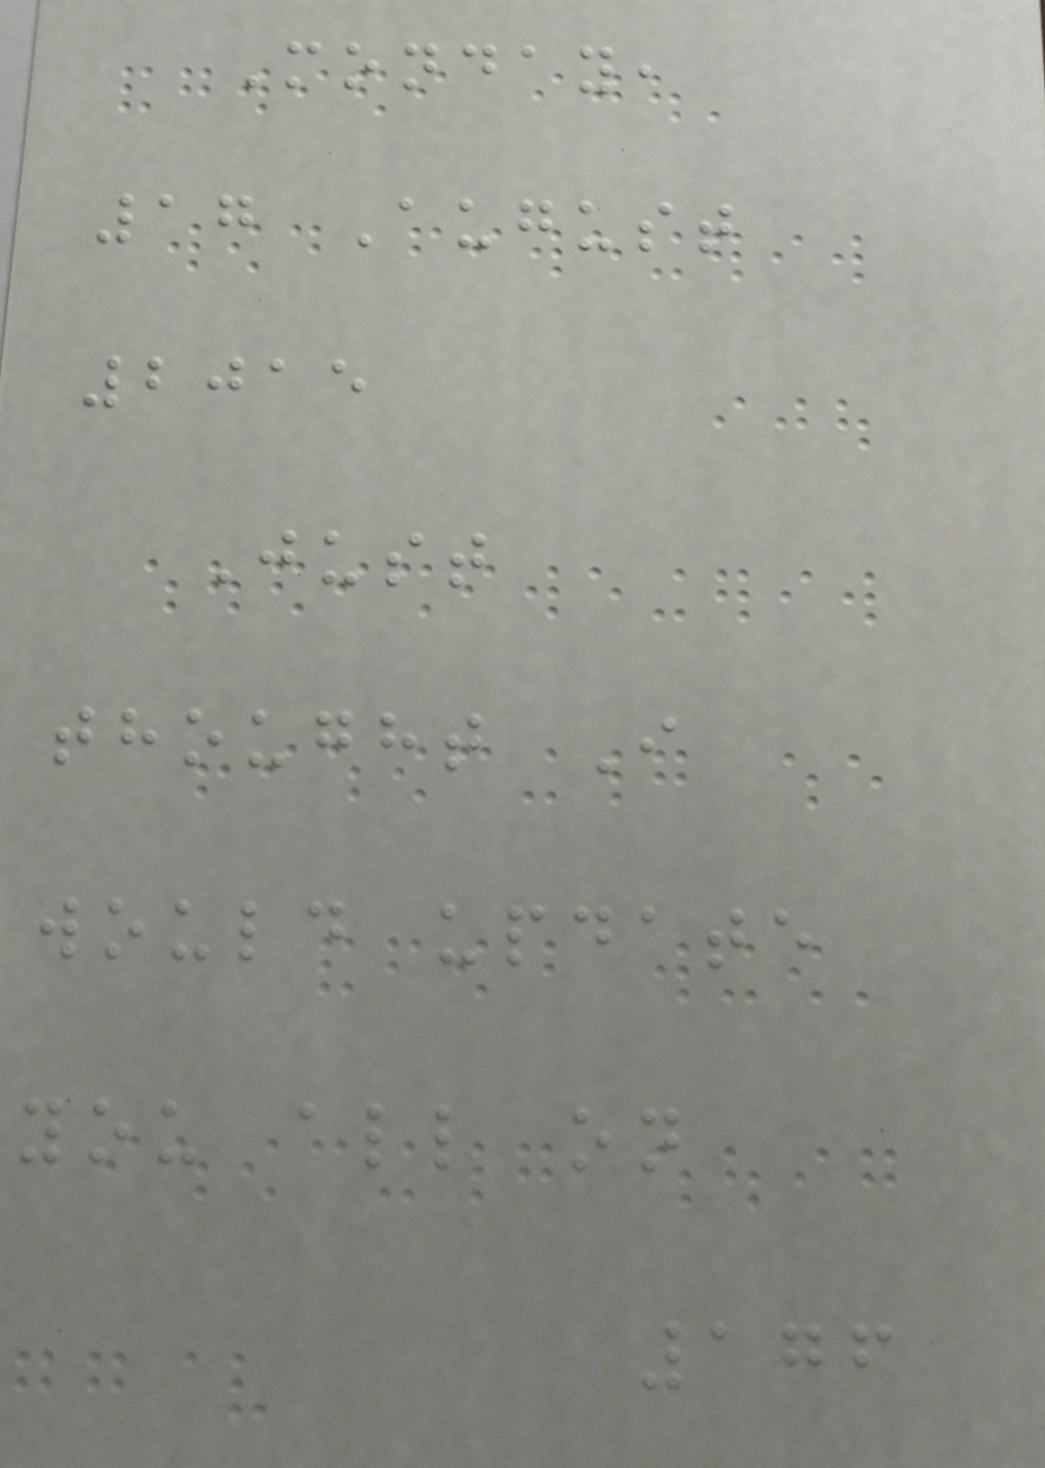Monday,
17 August
2015
Just
thought I
would update
you all on
176
